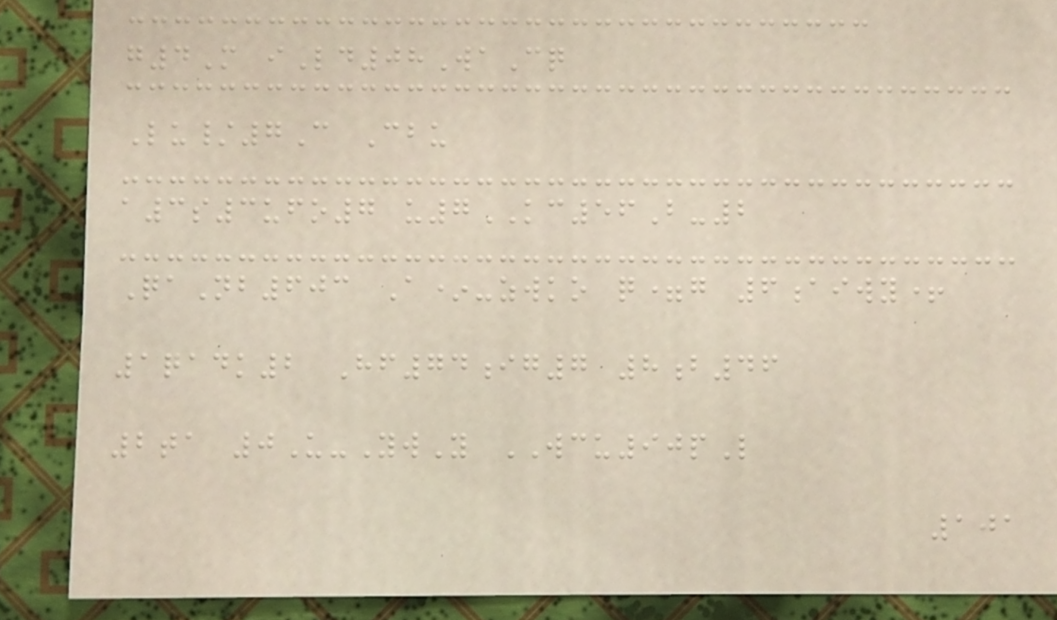g4M iLd08WaCq
Lu/7C Cbu
a3s3ufo7 u7KC56B-2
QaNb603 A*-zwko q=g 6aiwy+
1qadk2 Hf74ig7 8b46
2ta 0U-YwY WCU90pL
101
